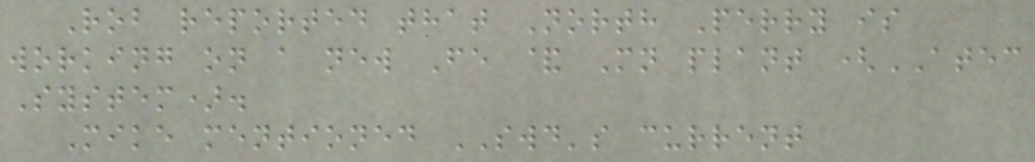Rob reported that North Perry is
working on a new Fe & Mn plant (ATEC
System).
Mike mentioned SWD's current
